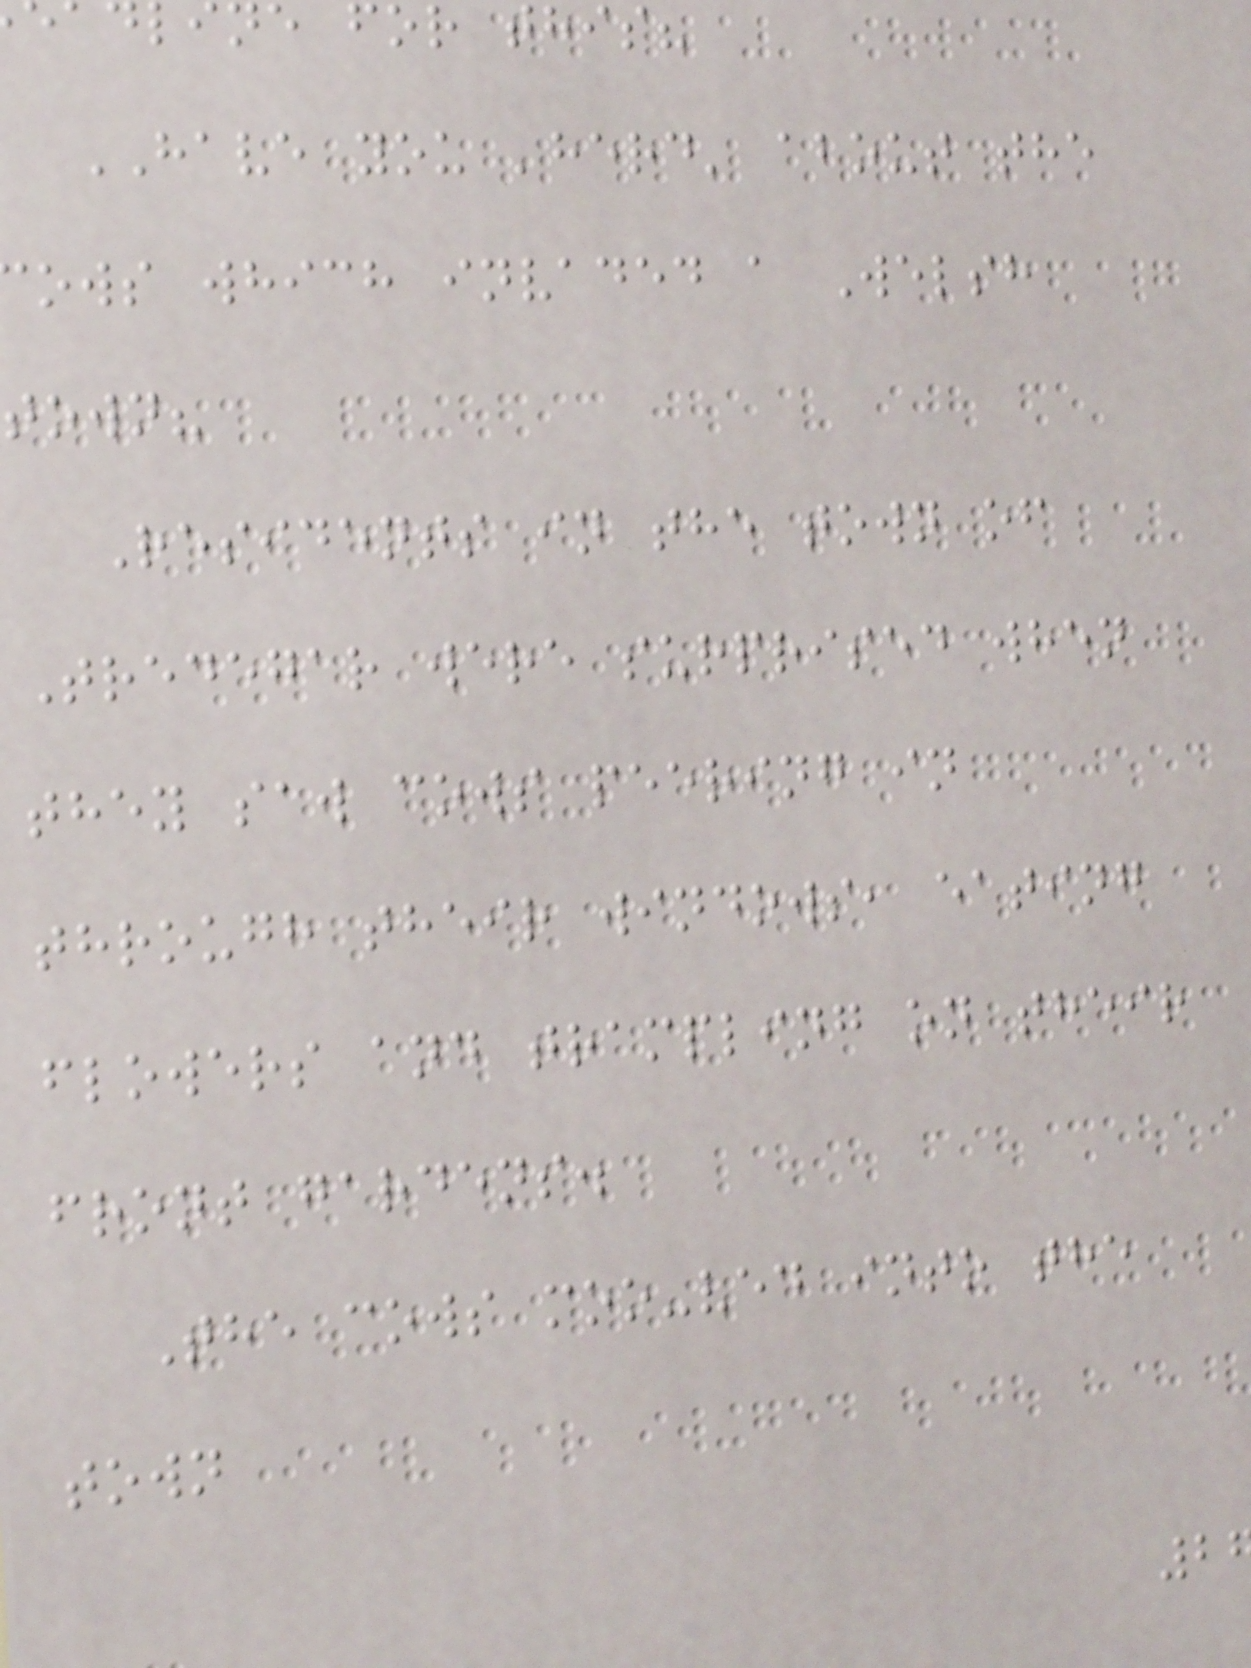ne for this?
HAVE you 'herd' about the
ows which invaded a Welsh
town?
Residents in the town of
Tredegar were surprised when
they saw cows peering in
through their windows, eating
flowers and trampling on their
front gardens.
The cows moo-ved into the
town
